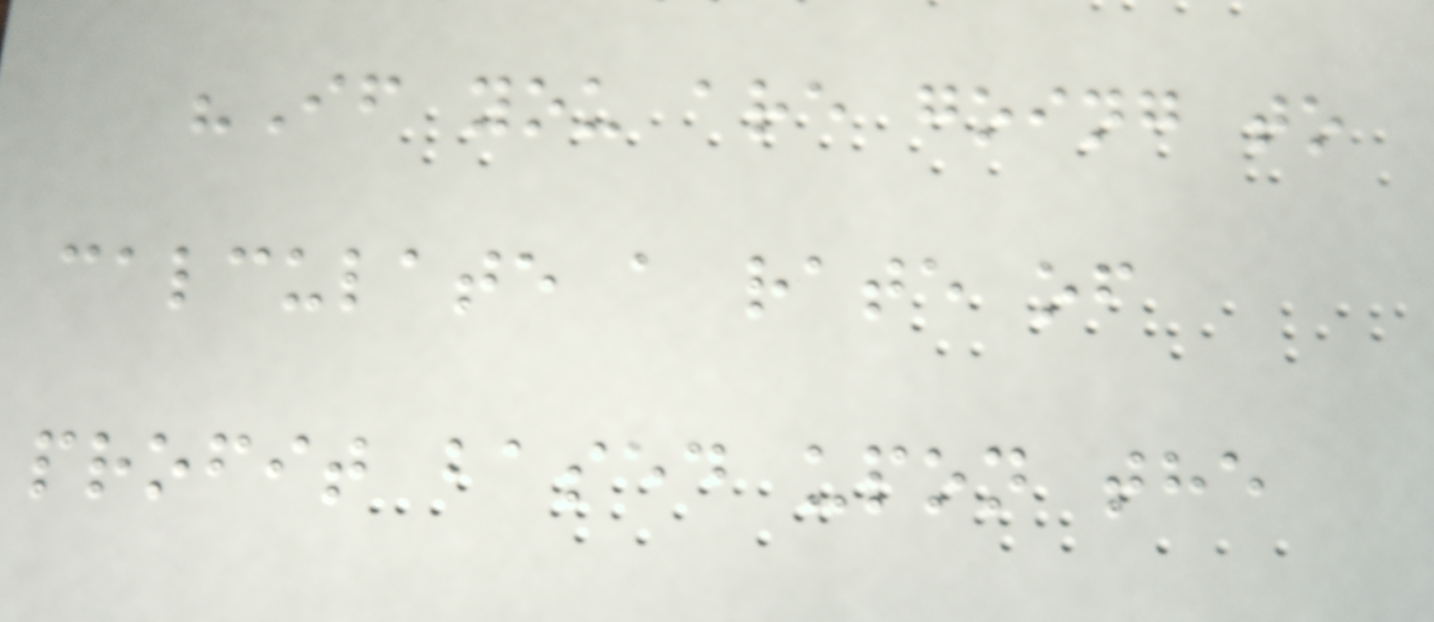"If you are going to
calculate a rate of
profit based upon the
